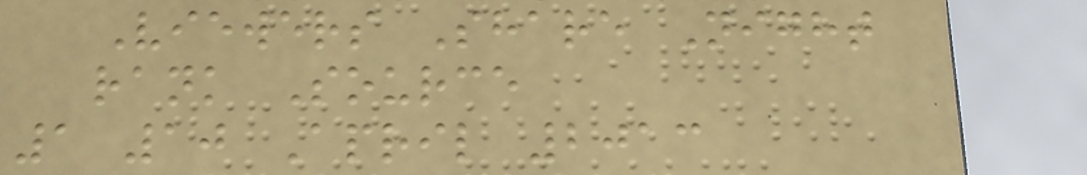Viewers Share Night
rank Source
1 10 April 2013
